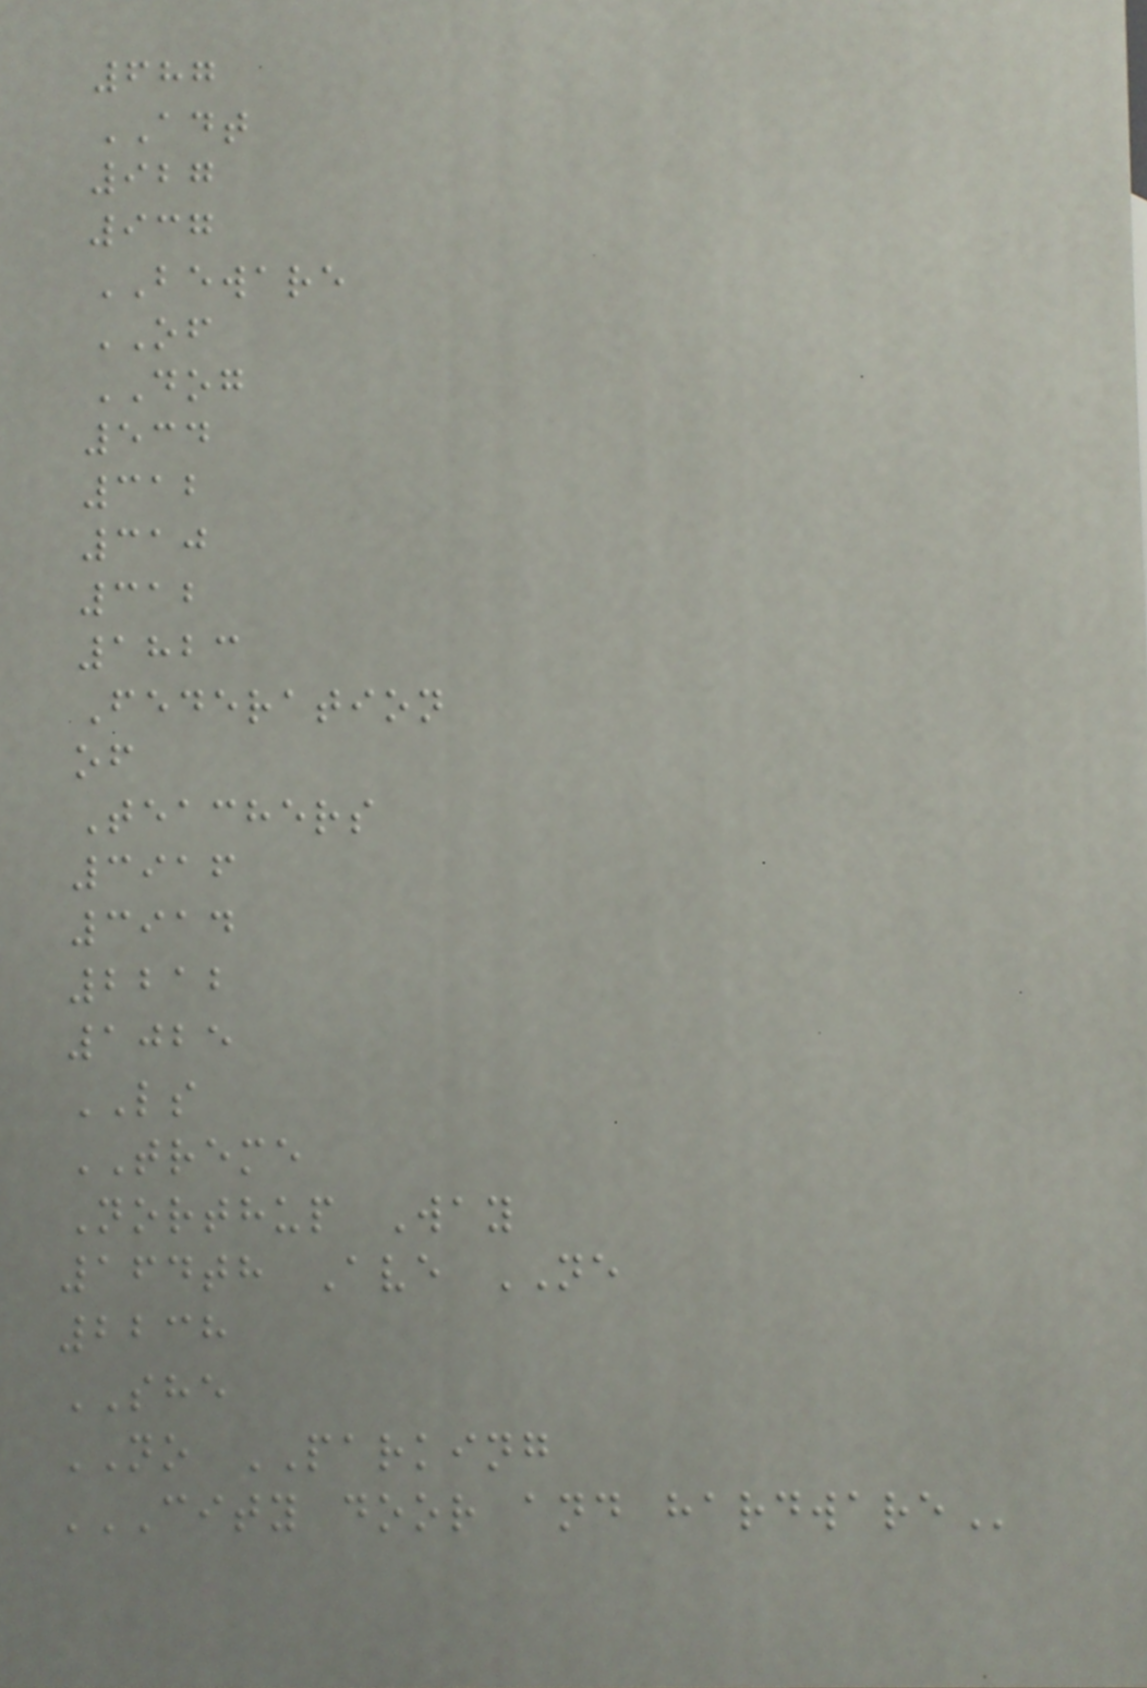687
ADT
927
937
BEWARE
OF
DOG
534
312
310
312
1823
Federation
of
Teachers
3916
3914
2212
1025
LS
TREME
Northup Way
164th Ave NE
2238
SHE
NO PARKING
CITY DOOR AND HARDWARE
